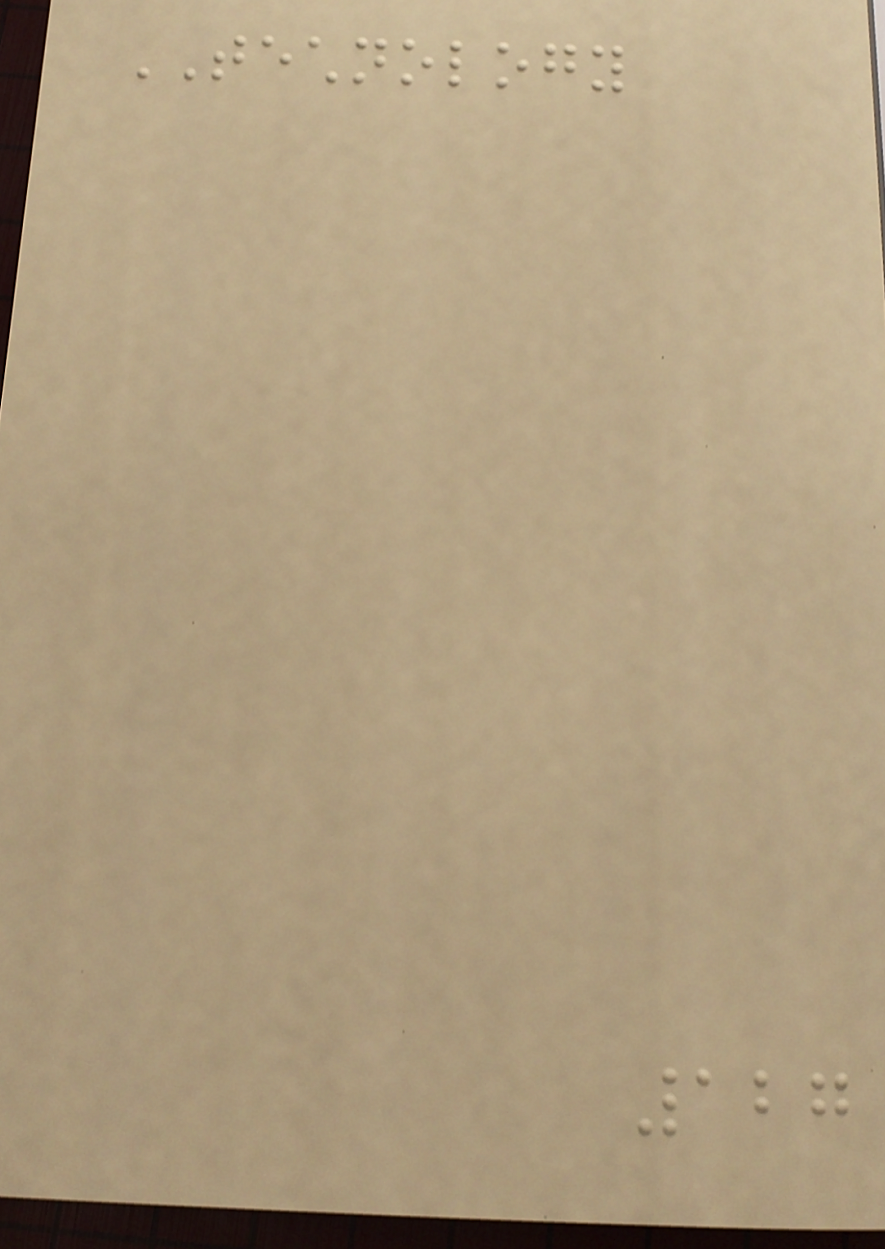TECHNOLOGY
127
